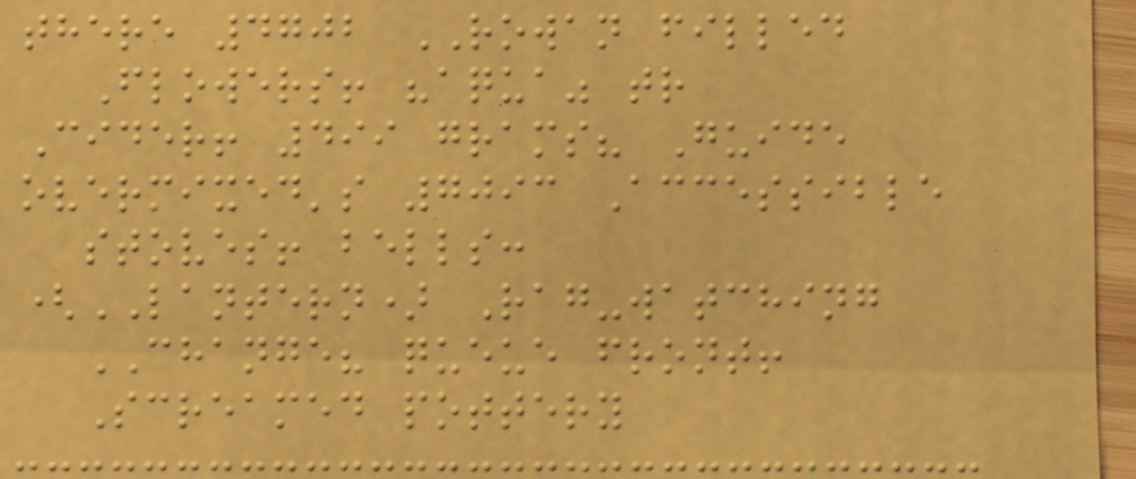there 4702 ROWAN filled
Flowers! "aqua" tr
Cider! 499 grams? Guide
overmixed's 7093 Accessible
stoves! bells:
(LANTERN) Rag-watching
CHANGE? queue front!
Screamed pottery
